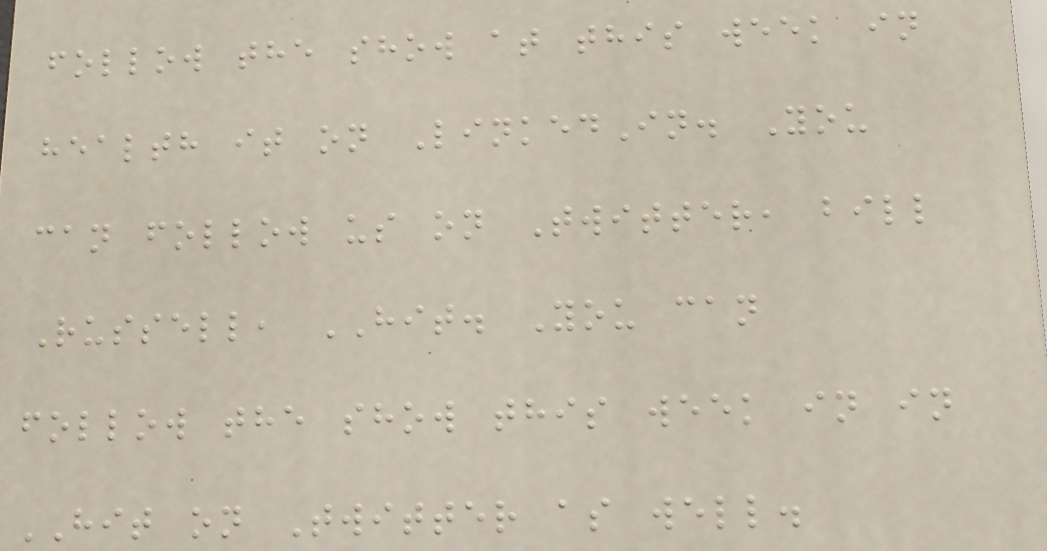follow the show at this week in
health it on LinkedIn. You
can follow us on Twitter, bill
Russell, HIT. You can
follow the show this week in in
HIT on Twitter as well.
